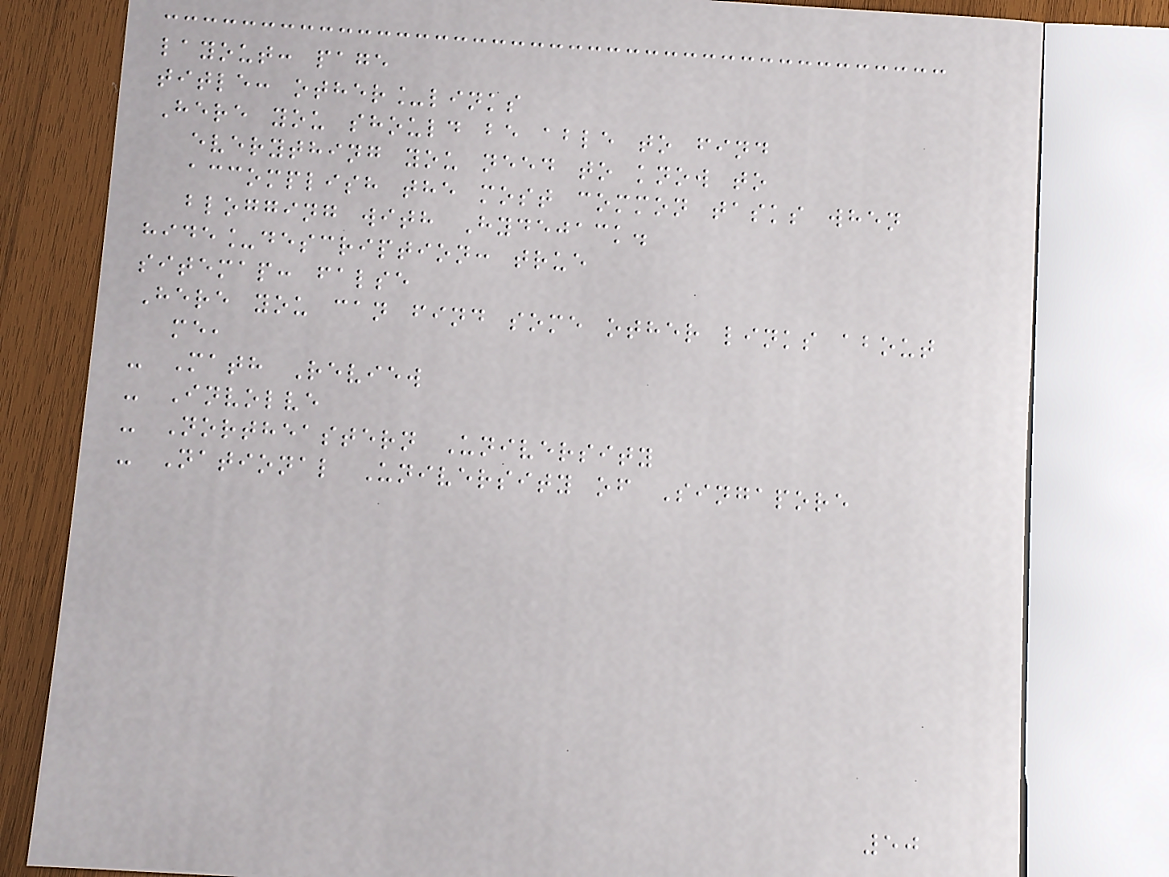layout: page
title: other_links
Here you should be able to find
everything you need to know to
accomplish the most common tasks when
blogging with Hydejack.
hide_description: true
sitemap: false
Here you can find some other links about
me,
- Math Review
- Involve
- Northeastern University
- National University of Singapore
50
